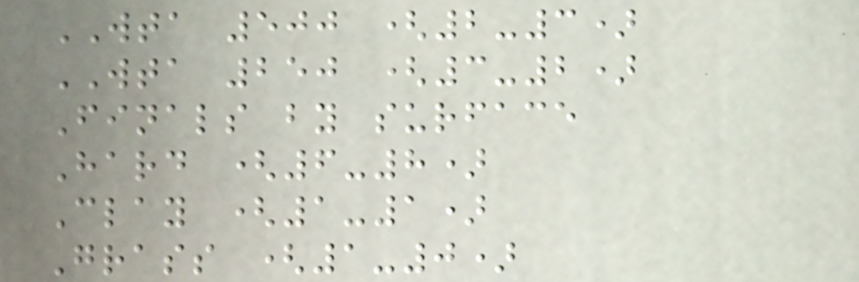WTA 500 (2-3)
WTA 250 (3-2)
Finals by surface
Hard (6-8)
Clay (1-1)
Grass (1-0)
